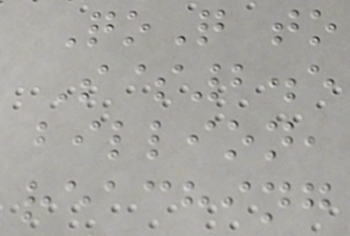QoQ to
S$2.5
billion,
reaching
